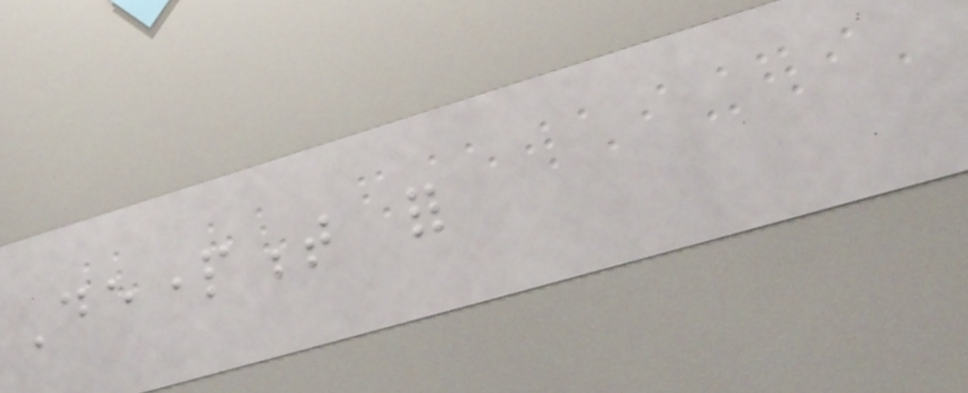Department for
